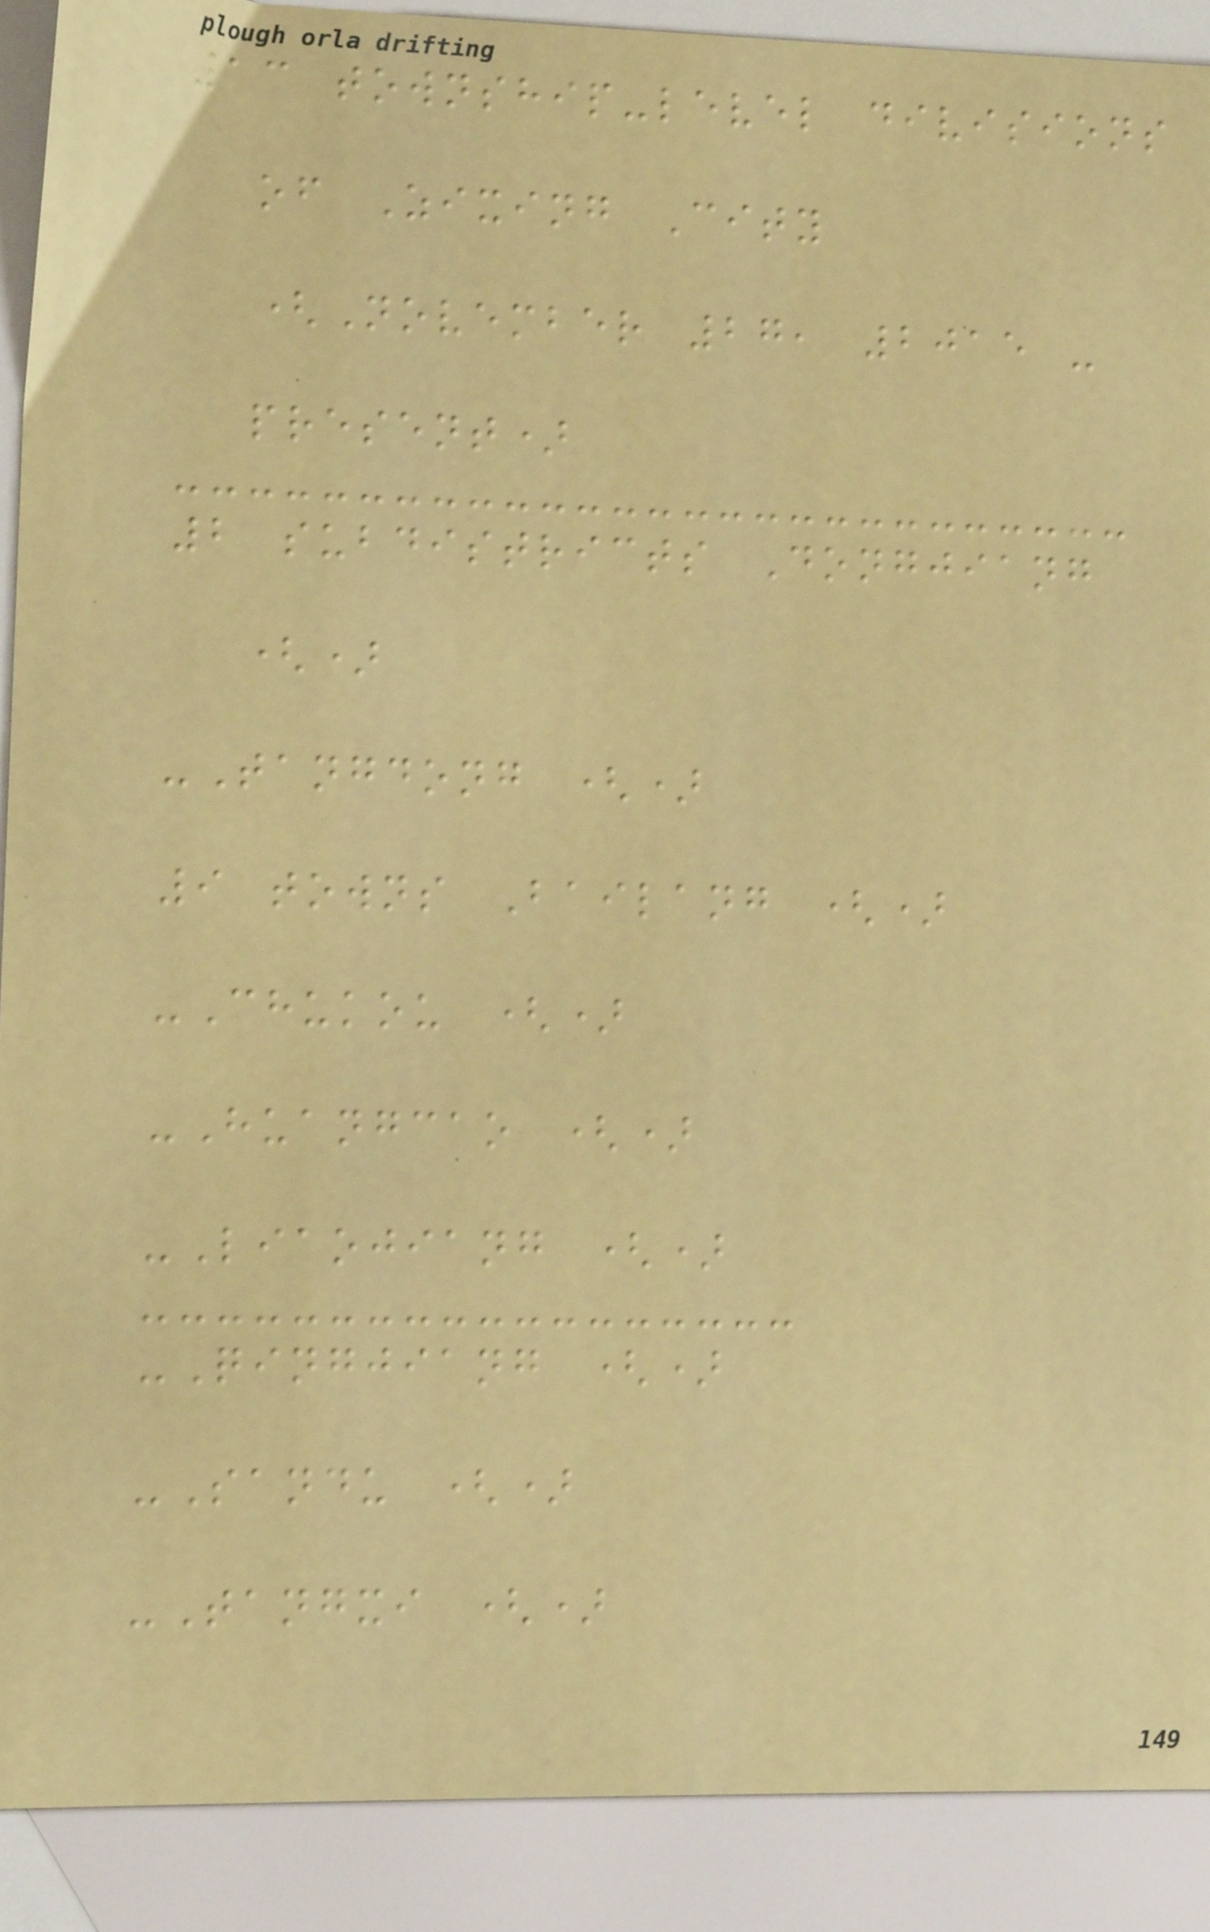13 township-level divisions
of Zixing City
(November 27, 2015 -
present)
2 subdistricts Dongjiang
()
-Tangdong ()
9 towns Bailang ()
-Chukou ()
-Huangcao ()
-Liaojiang ()
-Qingjiang ()
-Sandu ()
-Tangxi ()
